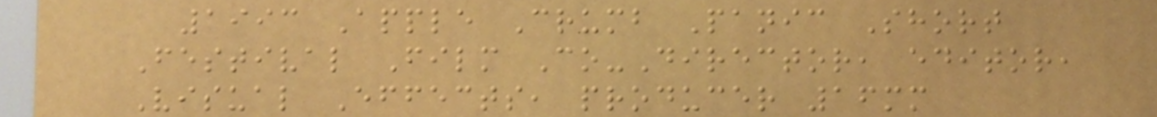1993 Apple Crumb Panic Short
Festival Film Co-Director, editor,
Visual Effects, producer 16mm
